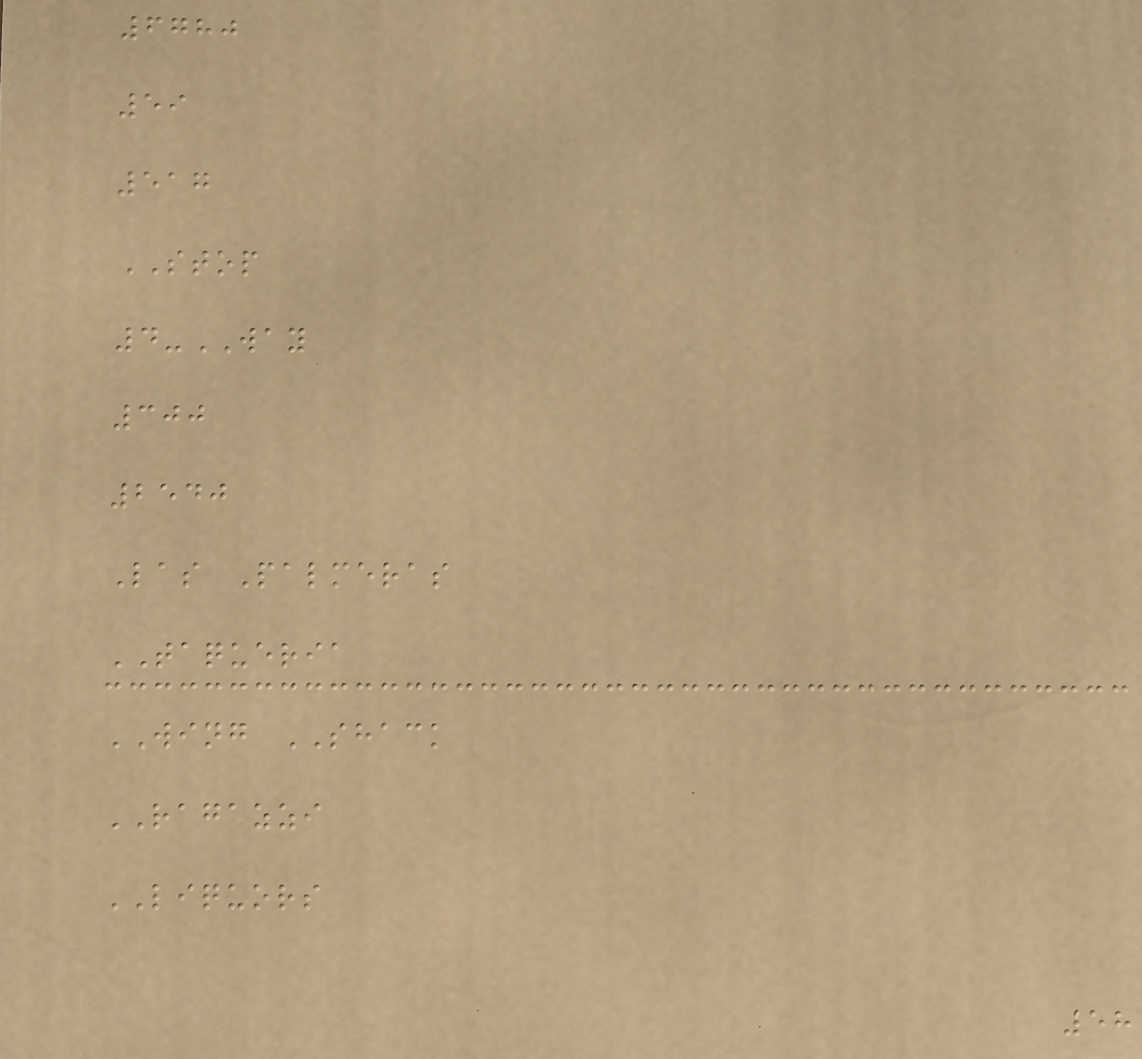6780
59
517
STOP
4-WAY
300
2540
Las Palmeras
TAQUERIA
WING SHACK
RAGAZZI
LIQUORS
58
